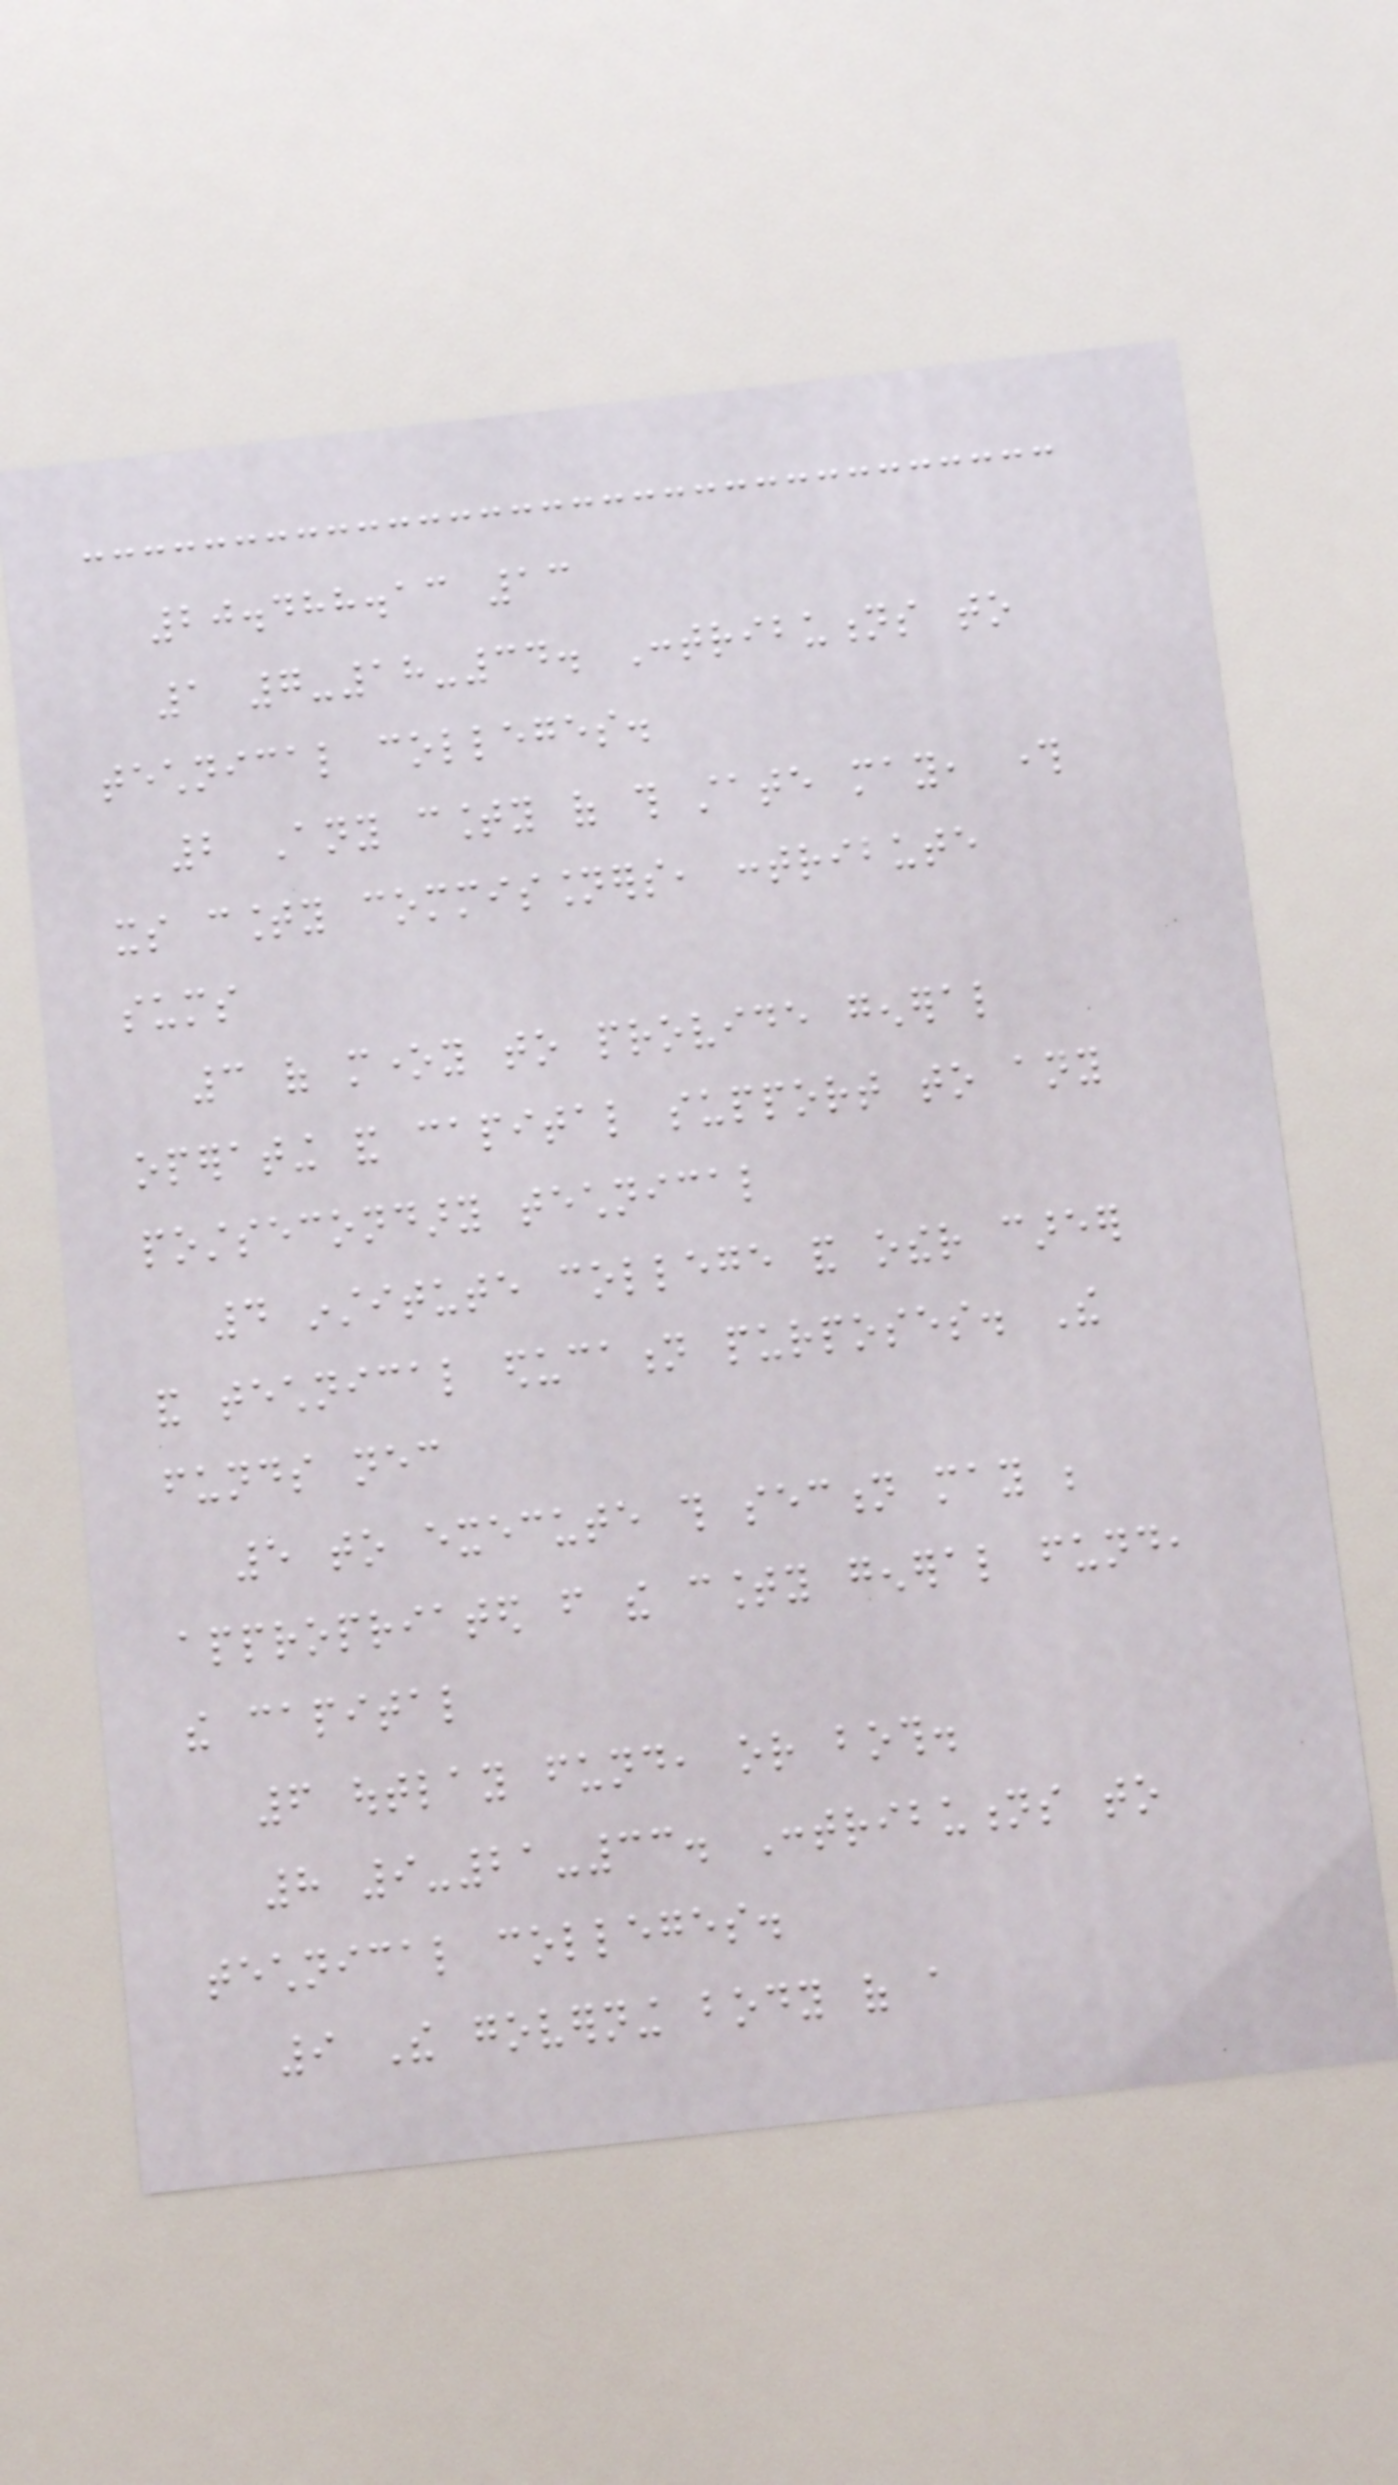20.488.13 13
1 7-18-34. Contributions to
technical colleges.
2 Any county of this state may, through
its county commissioners, contribute
sums
3 of money to provide general
operating and capital support to any
postsecondary technical
4 institute college and other career
and technical education purposes. The
funds necessary
5 to execute this section may be
appropriated from the county general fund,
the capital
6 outlay fund, or both.
8 9-21-33. Contributions to
technical colleges.
9 The governing body of a
